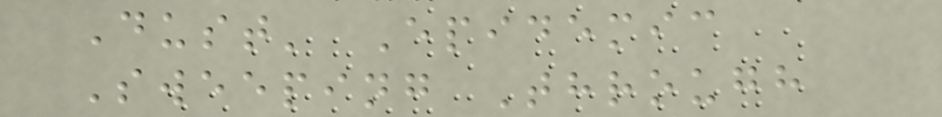Dust' Epidemic
Sweeping Through
